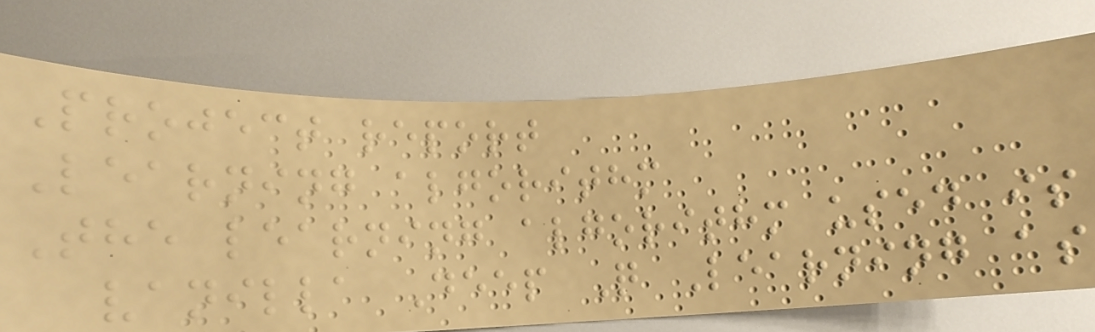Project report
Learning algorithm
The learning algorithm used is
vanilla Deep Q Learning as
